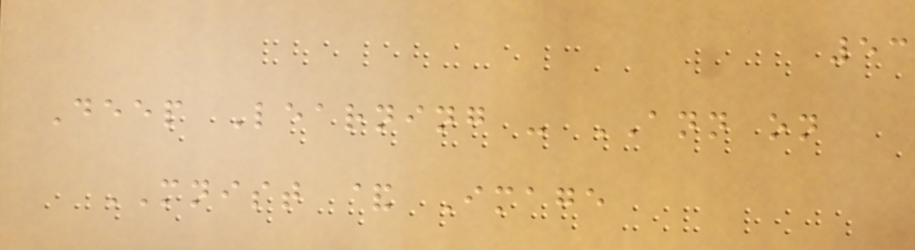53
Deep Learning - ANN on
MNIST & Image
